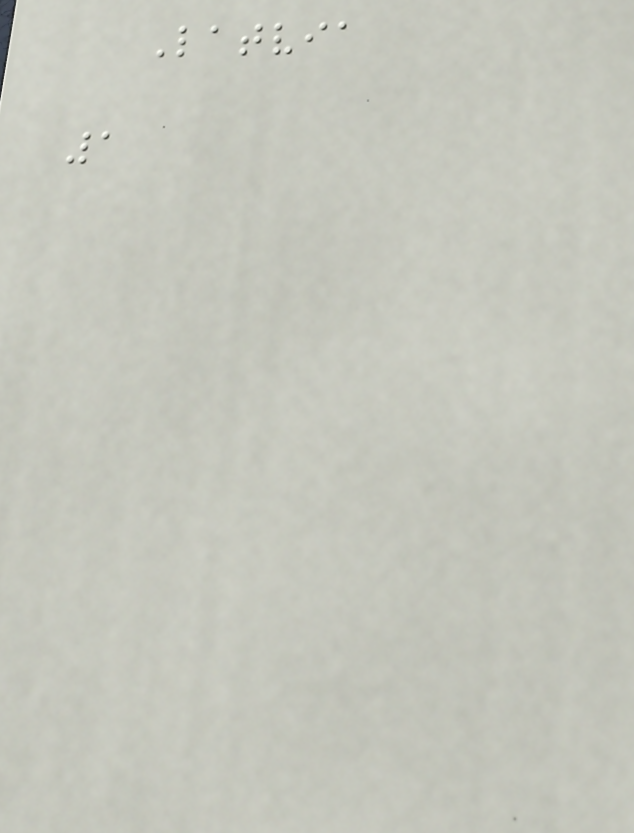Latvia
1
